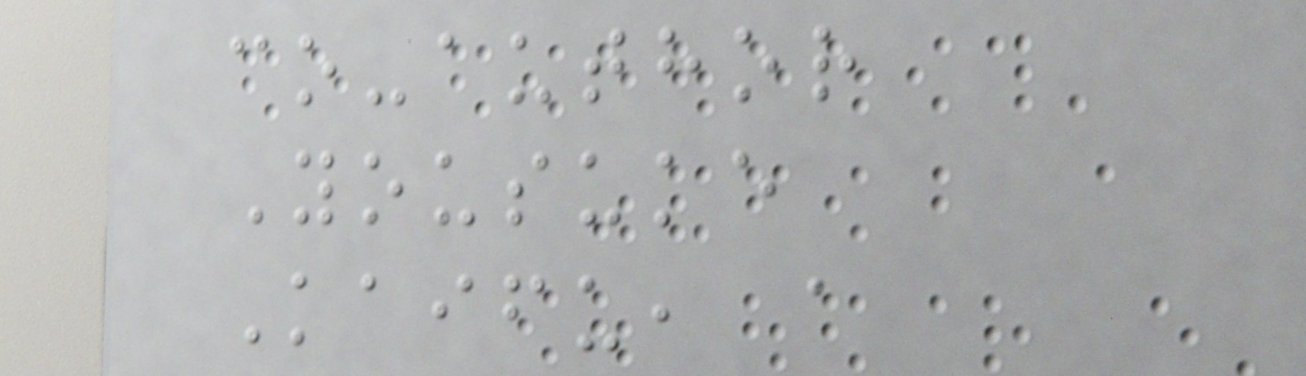co-author
Yousuke
Kaifu, a
